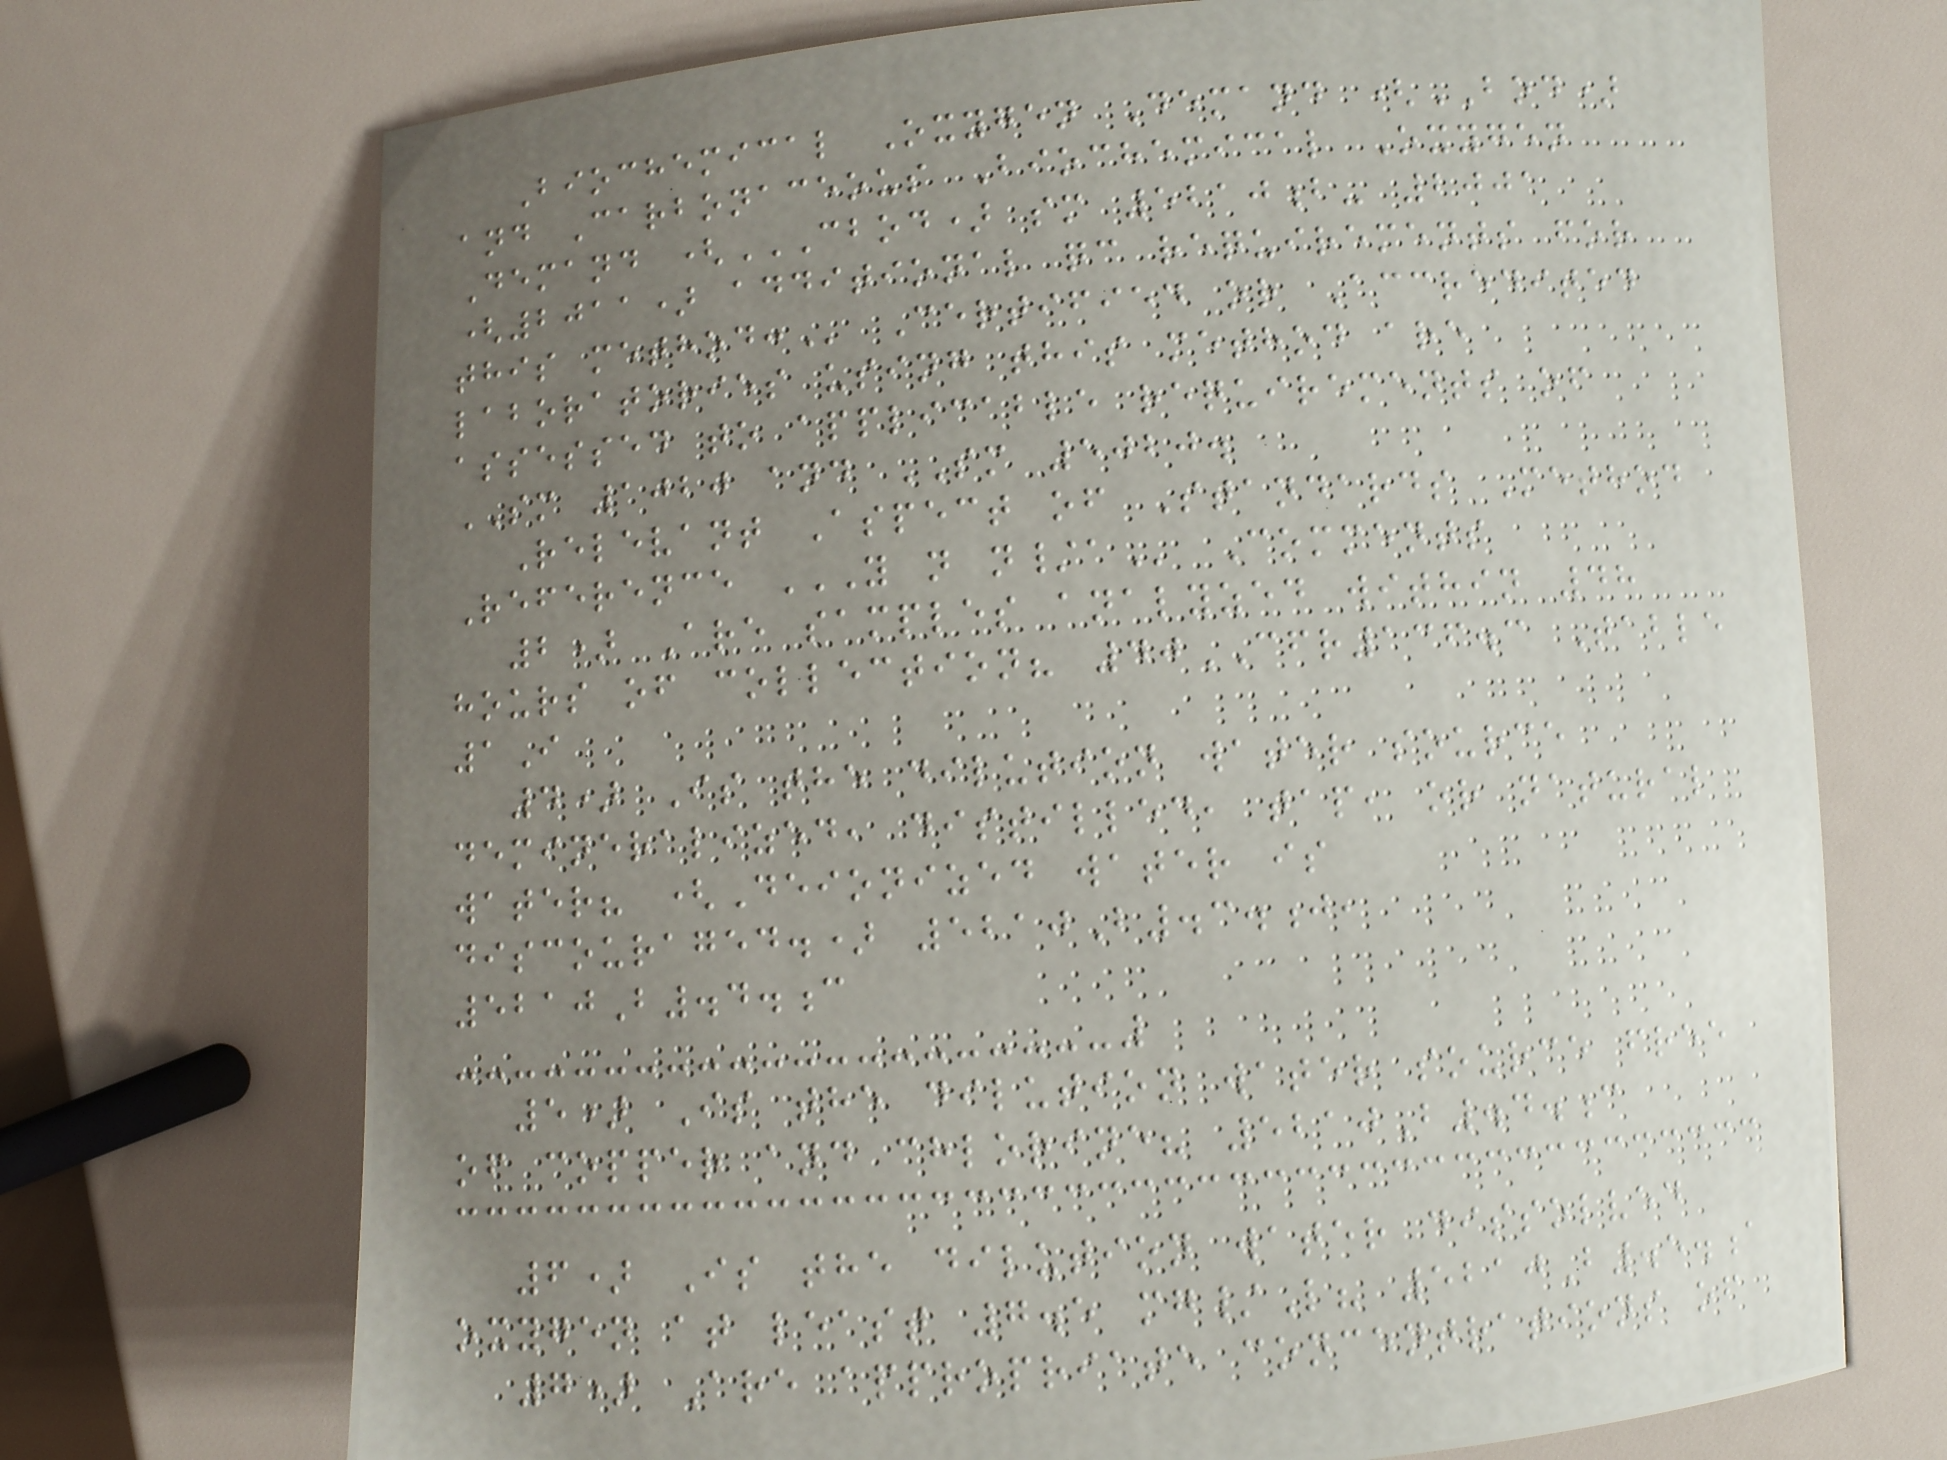Biochemical Oxygen Demand (BOD)
and Carbonaceous Biochemical Oxygen
Demand (CBOD) SM 5210B- 2001
(2011) ADDITIONAL QC REQUIREMENTS FOR
THIS METHOD: Certified or Accredited
laboratories using this method are
assessed to applicable requirements of
SM 1020 and SM 5020.
Relevant Aspect of Standards Method
Reference Y N N/A Comments
2) Are samples analyzed within 48
hours of collection? 40CFR136.3 Table
1I
4) Is the dilution water source
demineralized, distilled, tap, or natural
water? (Deionized water is
discouraged.) 5210B.3.j,
5210B.4.c
5) Is the dilution water source free
of copper and chlorine? 5210B.4.c
6) Is the dilution water dissolved
oxygen at least 7.5 mg/L? 5210B.5.a
7) Are appropriate concentrations of
